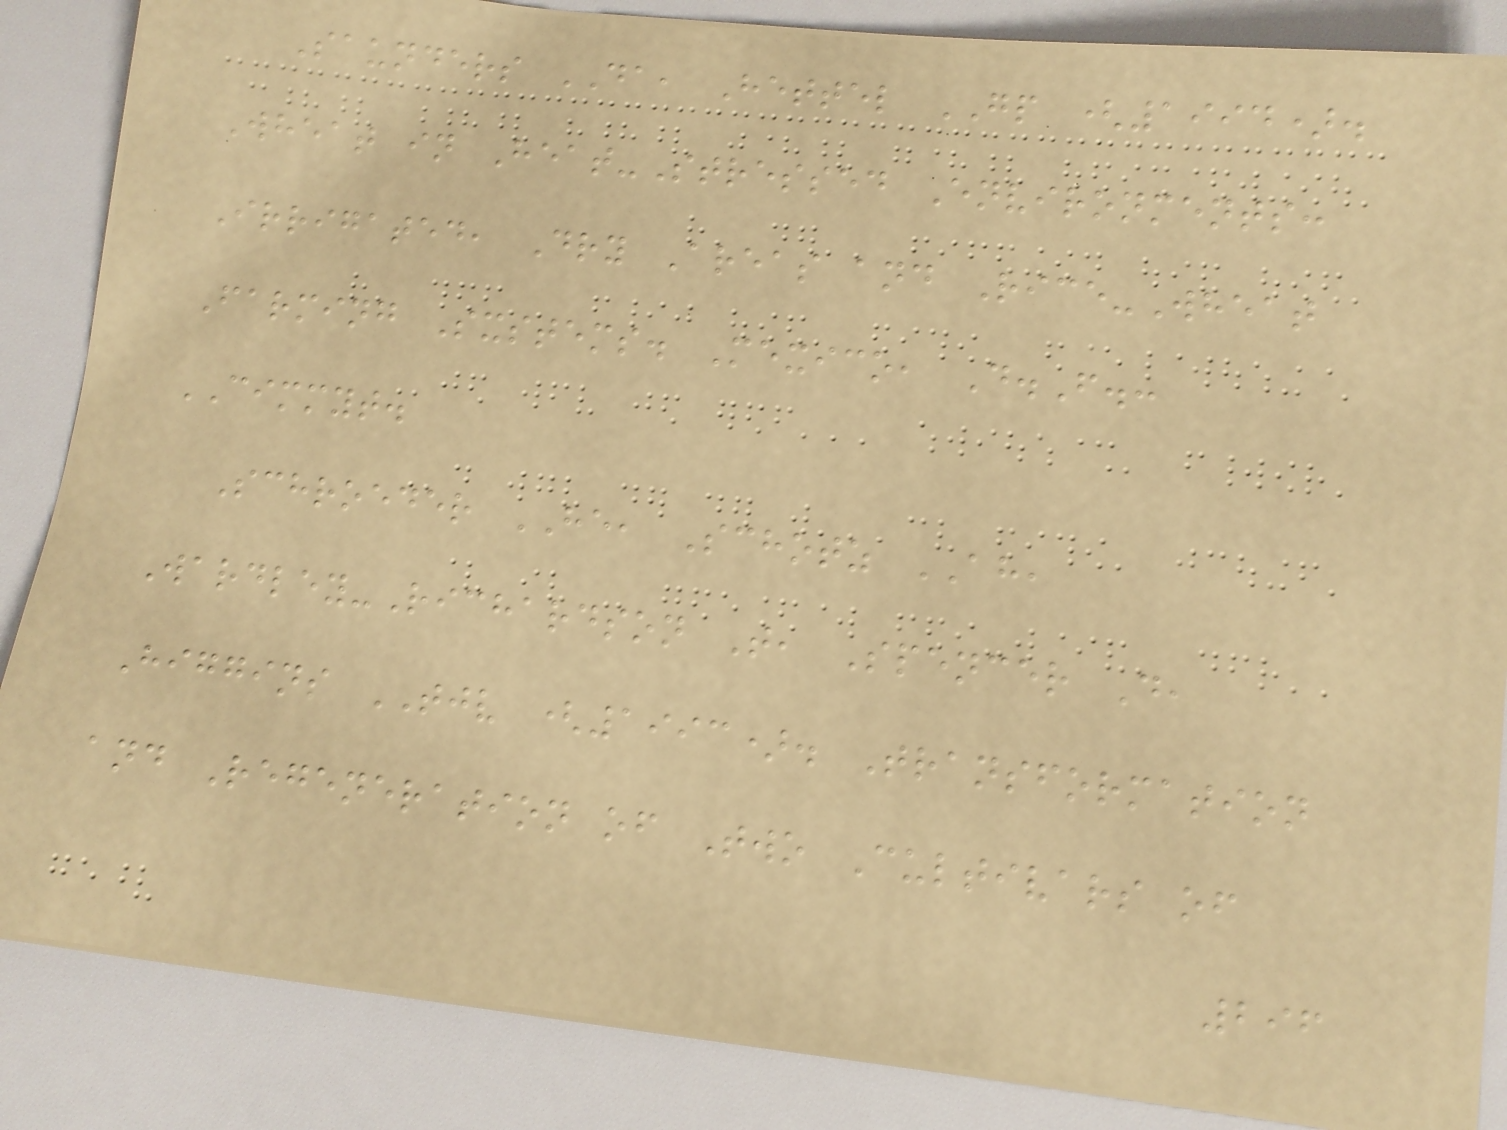Saunders DA, Hettel GP (1994).
Wheat in Heat-Stressed Environments:
Irrigated, Dry Areas and Rice-Wheat
Farming Sxstems. Mexico, D.F.:
CIMMYT.
Schroeder HE, Schotz AH,
Wardley-Richardson T, Spencer D,
Higgins TJV (1993). Transformation
and Regeneration of Two Cultivars of
296
